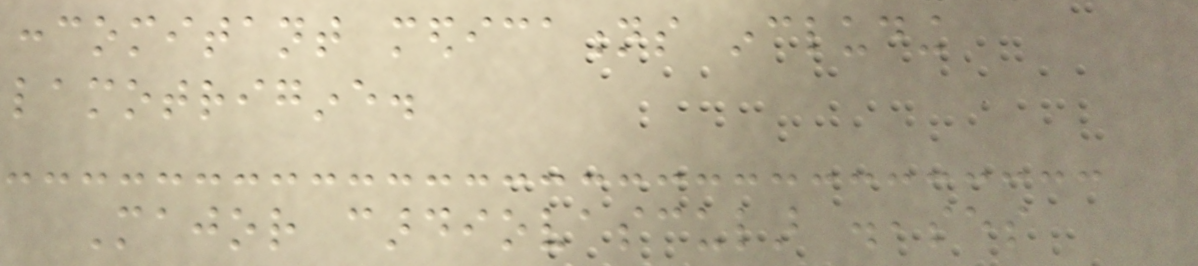concomitant medications including
lamotrigine.
Major cardiovascular diseases
